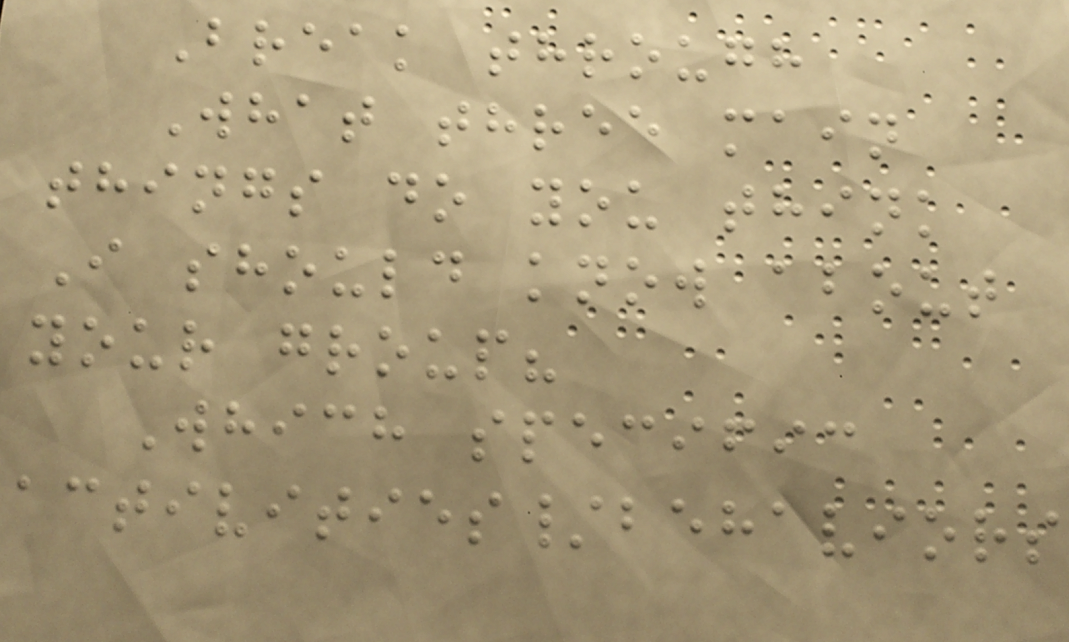Break through
What three main
things do you think
I should know about
your group?
Which specific
activities/behaviors
